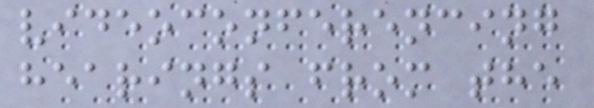videoconferencing
hearings from the
